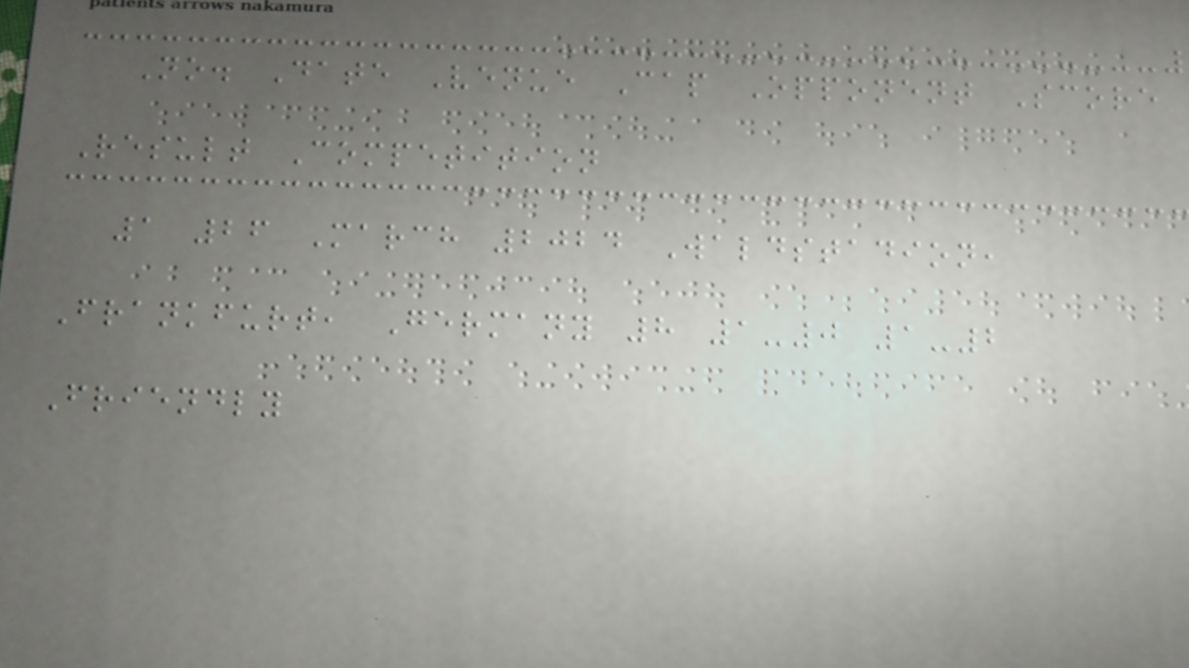No. Date Venue Cap Opponent Score
Result Competition
1 26 March 2024 Waldstadion,
Frankfurt, Germany 8 1-0 1-2
Friendly
